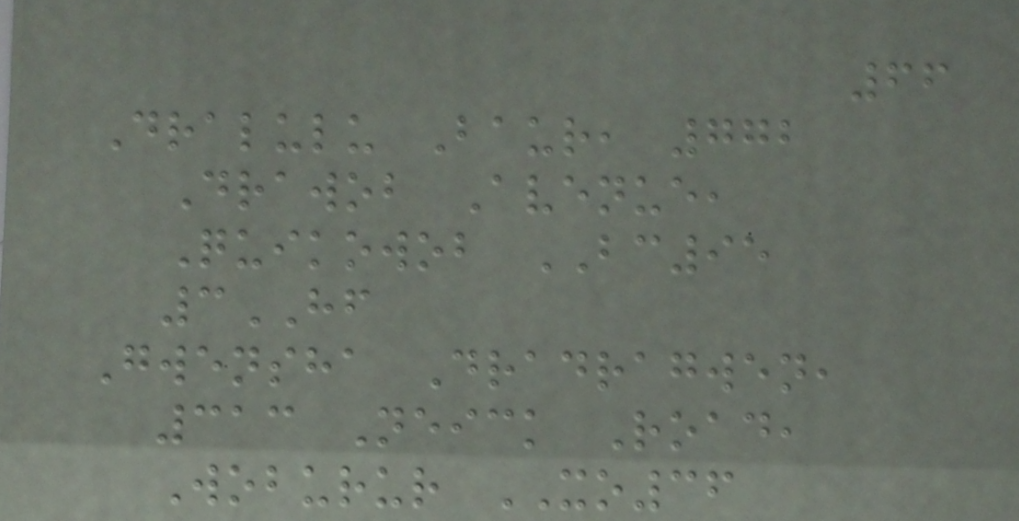66
Dralulu Baur, 772
Drawob Avenue,
Quikowob BC95
3HF
Gwensha Dradragwen,
313 Neick Road,
Woburur XO36
